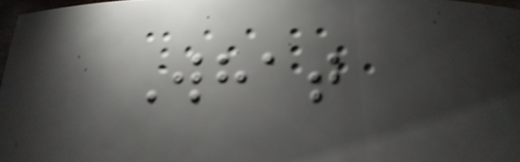What
